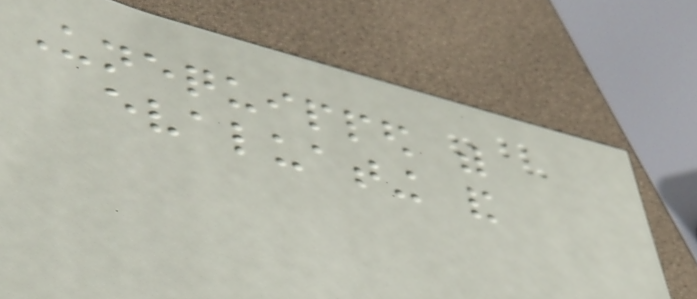Unequipped with
evaluating and
